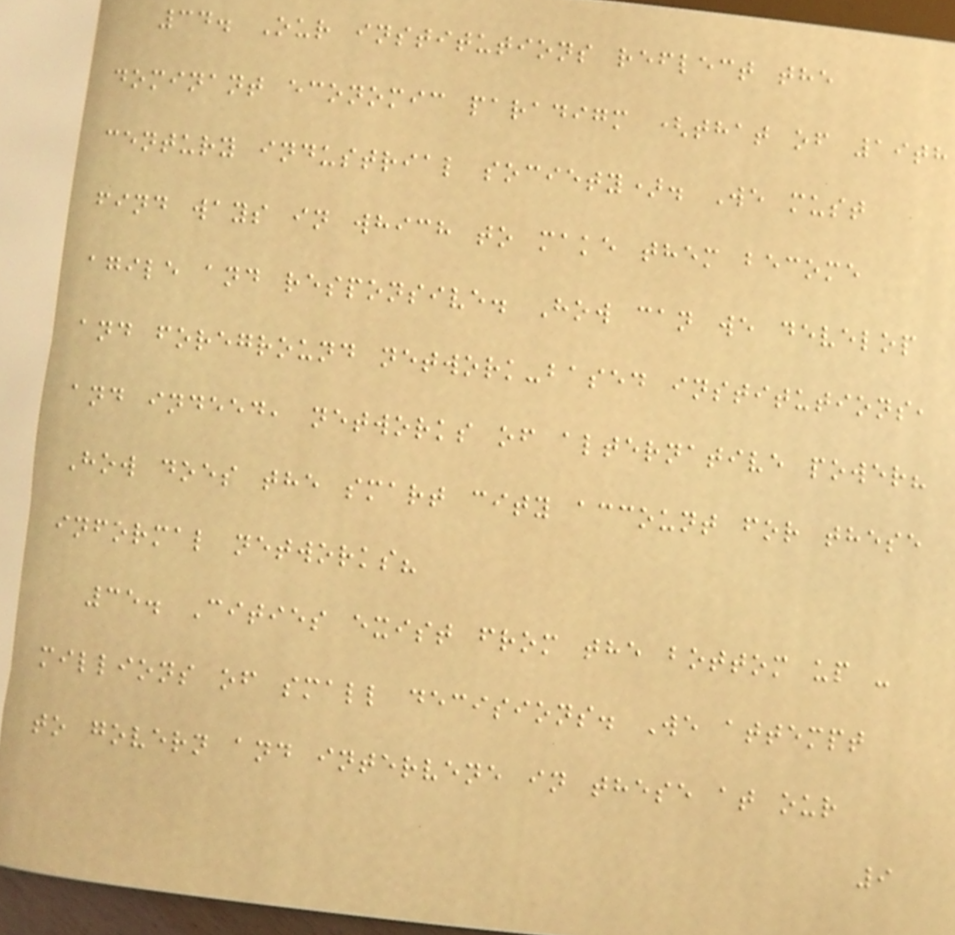34. Our institutions reflect the
dominant economic paradigm (that of 19th
century industrial society). We must
find ways in which to make them become
agile and responsive. How can we develop
and foreground network-based institutions,
and indeed, networks of alternative power?
How does the smart city account for these
informal networks?
35. Cities exist from the bottom up -
millions of small decisions. We attempt
to govern and intervene in these at our
9
